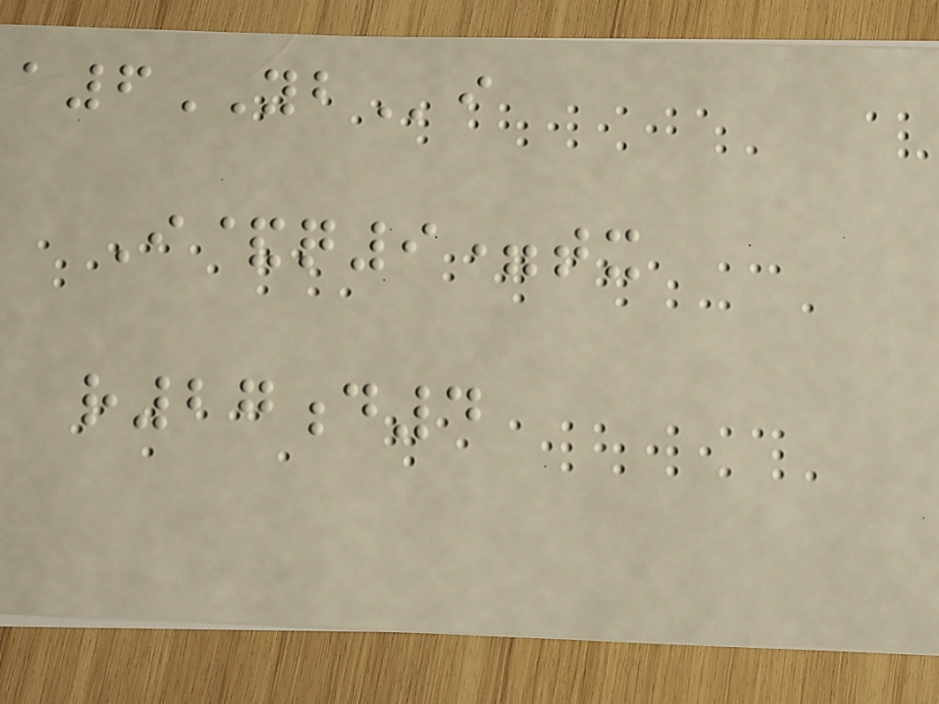a6YBi
I&q9=tx
r27d4
